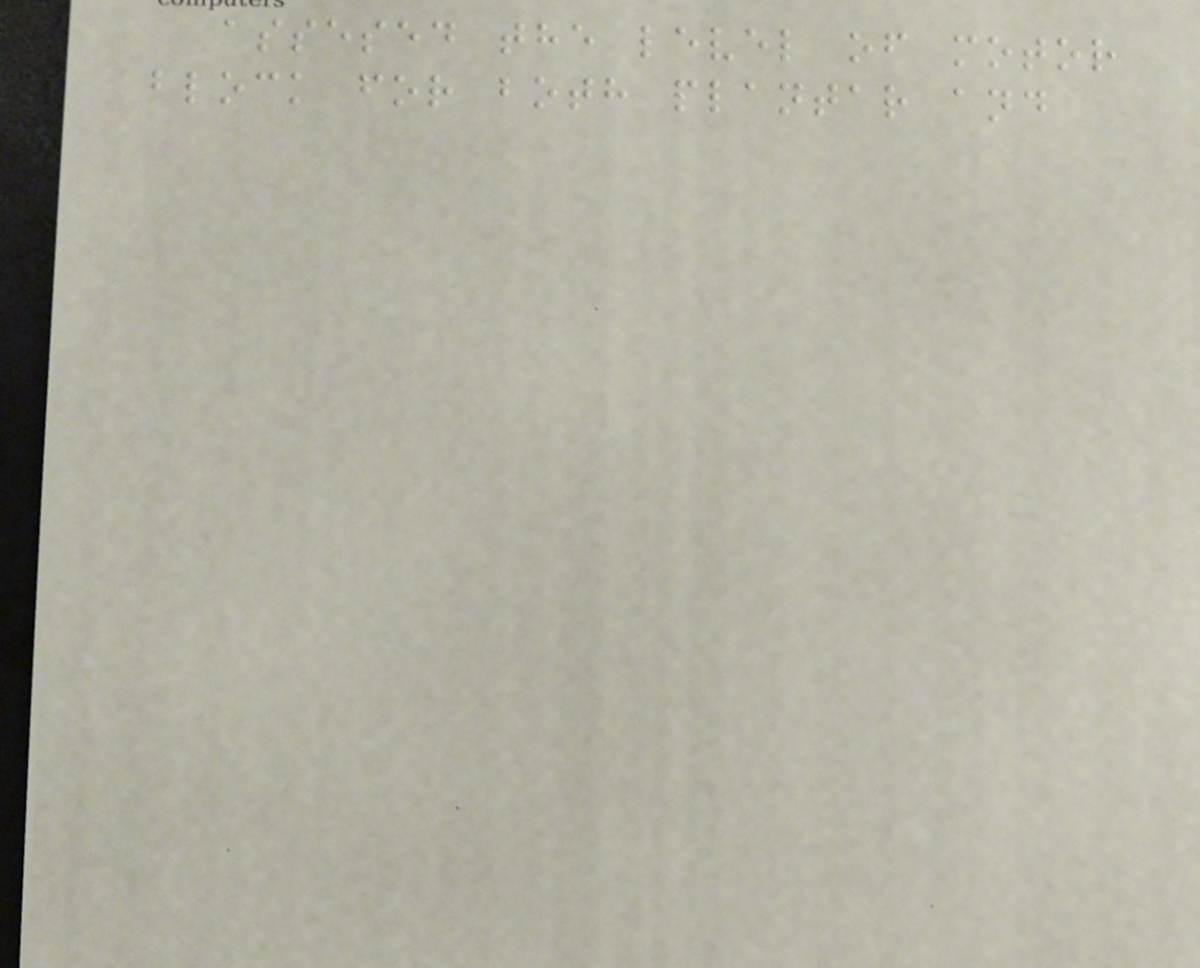assesed the level of motor
block for both plantar and
